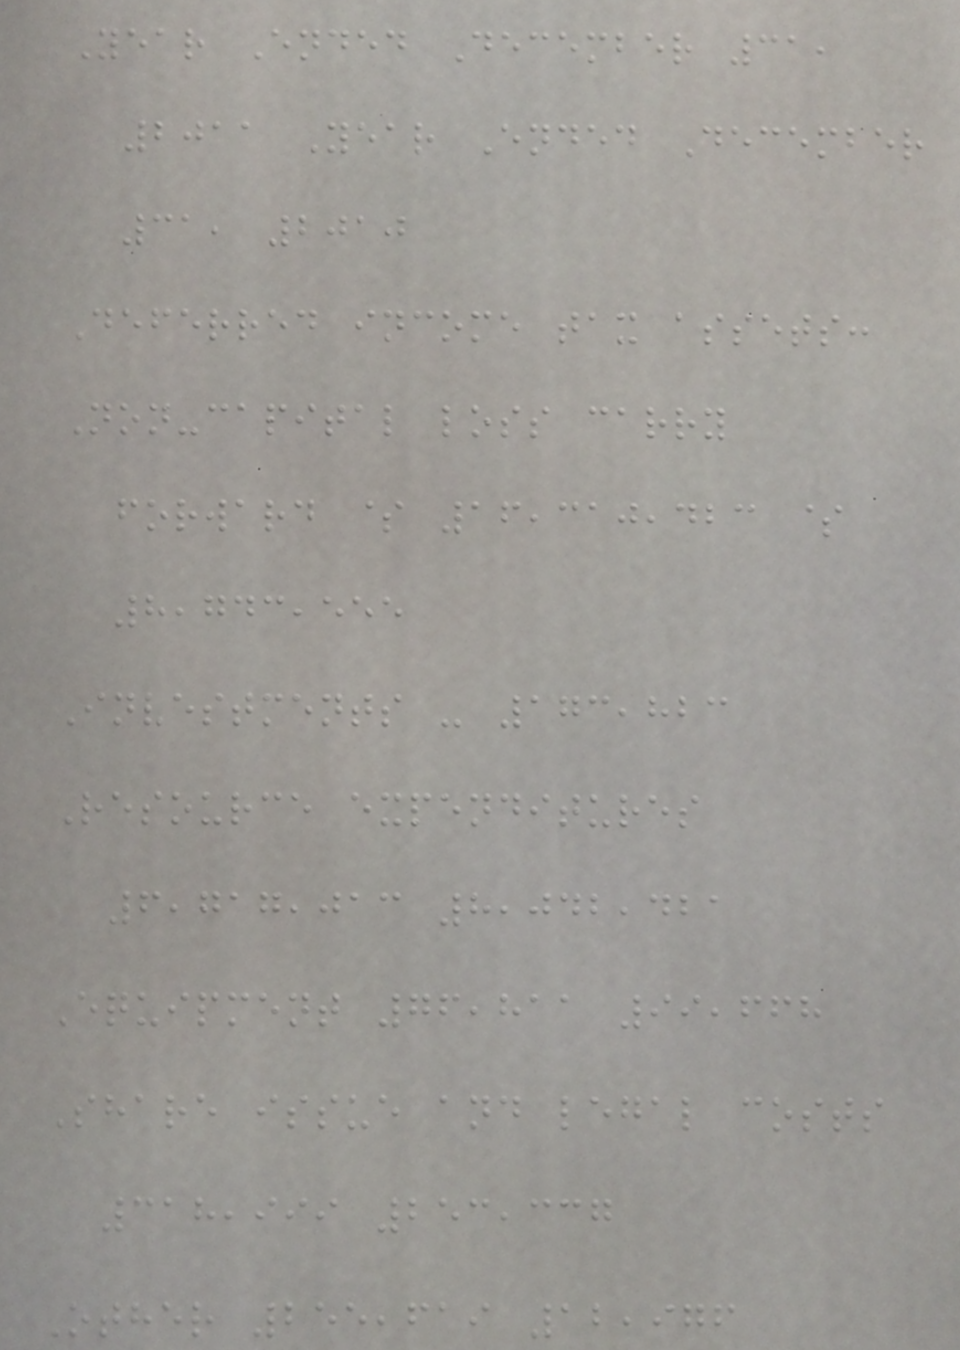Year Ended December 31,
2011 Year Ended December
31, 2010
Deferred income tax assets:
Non-capital loss carry
forward $ 16,310,423 $
8,743,555
Investments - 173,823
Resource expenditures
6,717,013 8,042,421
Equipment 76,811 99,668
Share issue and legal costs
318,999 253,337
Other 255,619 12,976
